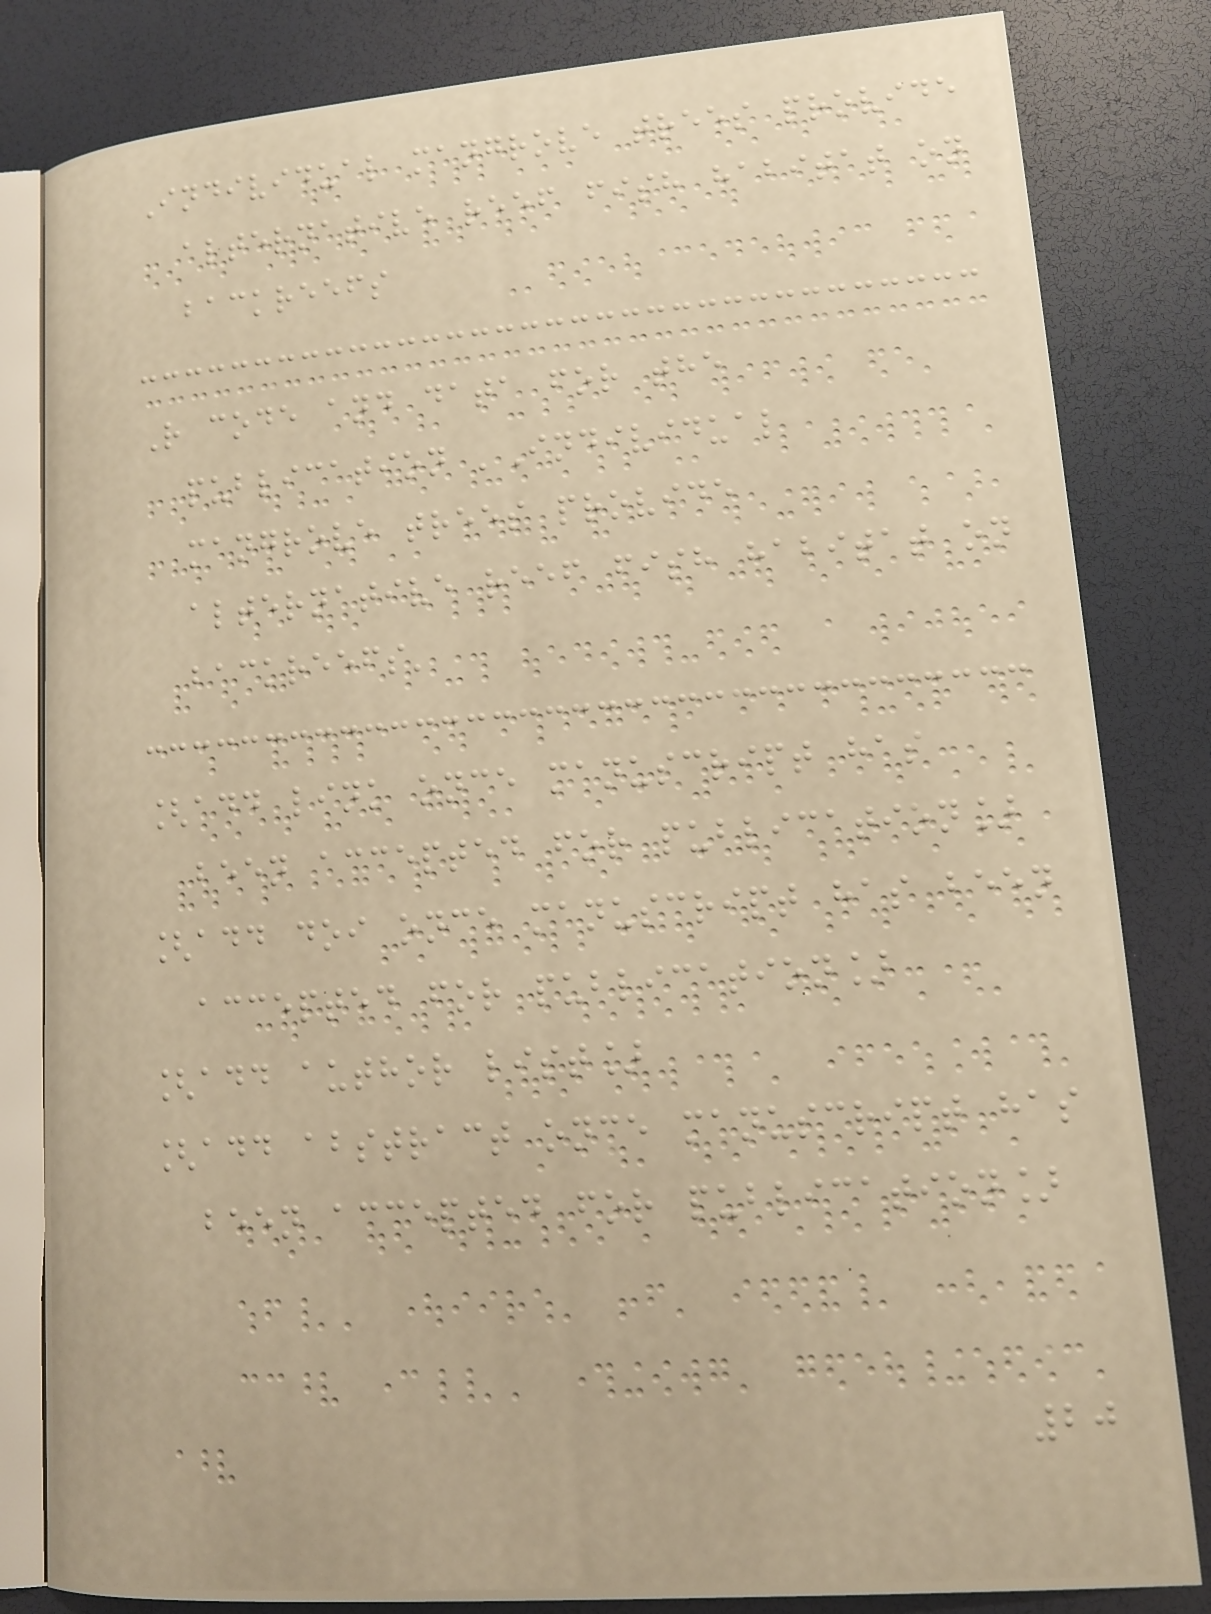Individual mangrove trees provide
alternative reef fish habitat on
backreefs
R code and data for the
publication 'Individual
mangrove trees provide
alternative reef fish habitat on
backreefs'
[add link once manuscript has
been accepted for publication]
[add doi once manuscript has been
accepted for publication]
[add author list]
[add abstract once manuscript has
been accepted for publication]
20
